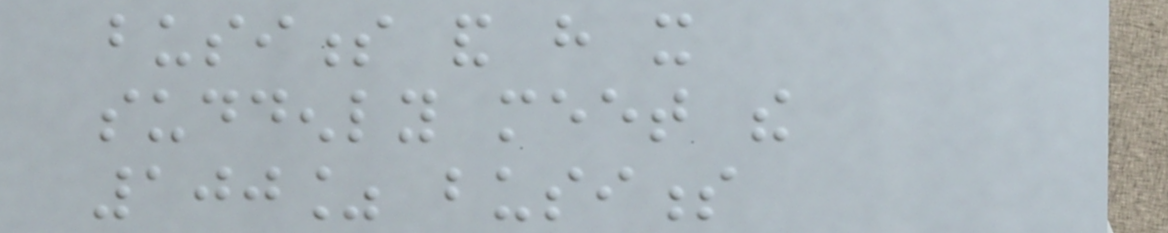business and have it
suddenly meet the
100% business
